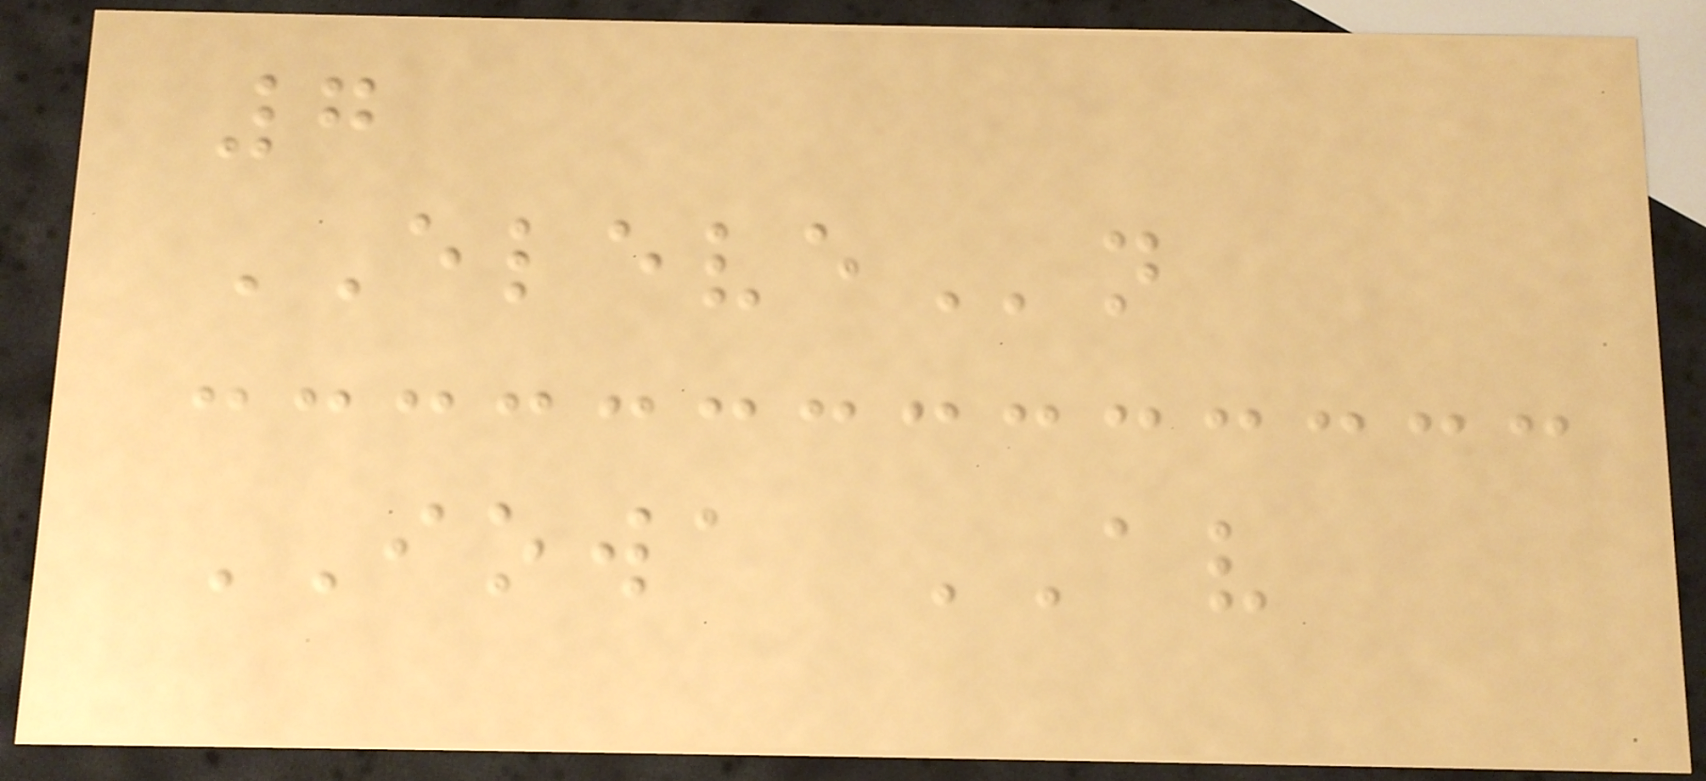7
ELEVEn
IOWA AV
